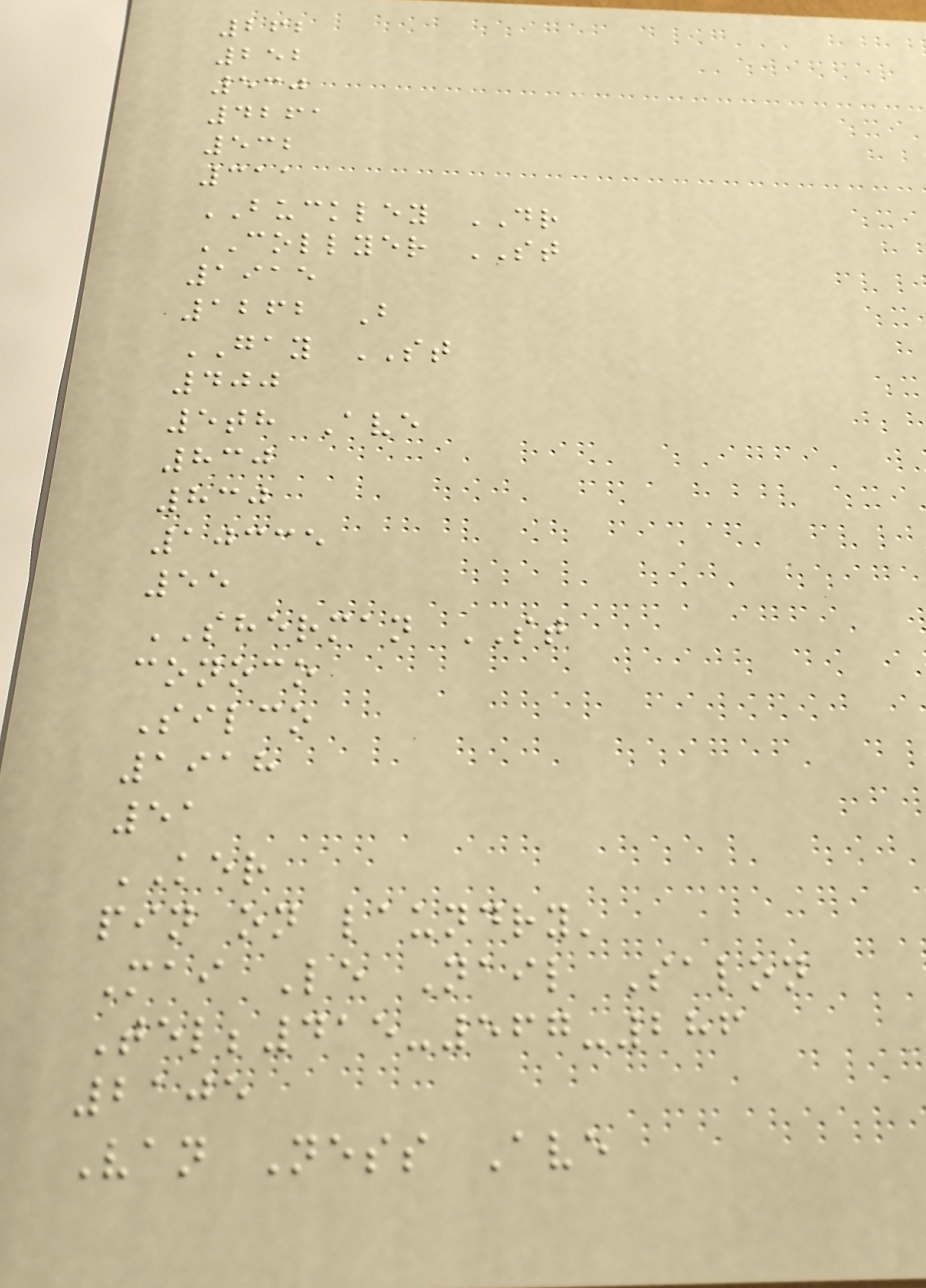262
252
530
4261
532
311
BUCKLEY DR
COLLYER ST
1915
1262 B
GAY ST
400
5th Ave
830
830
10335
55
SHERMAN ST
conoco
Silco
1918
51
KER
pin on laundry'
Mai Le Nail Salon
Tel;415-567-286
2105
Van Ness Ave
